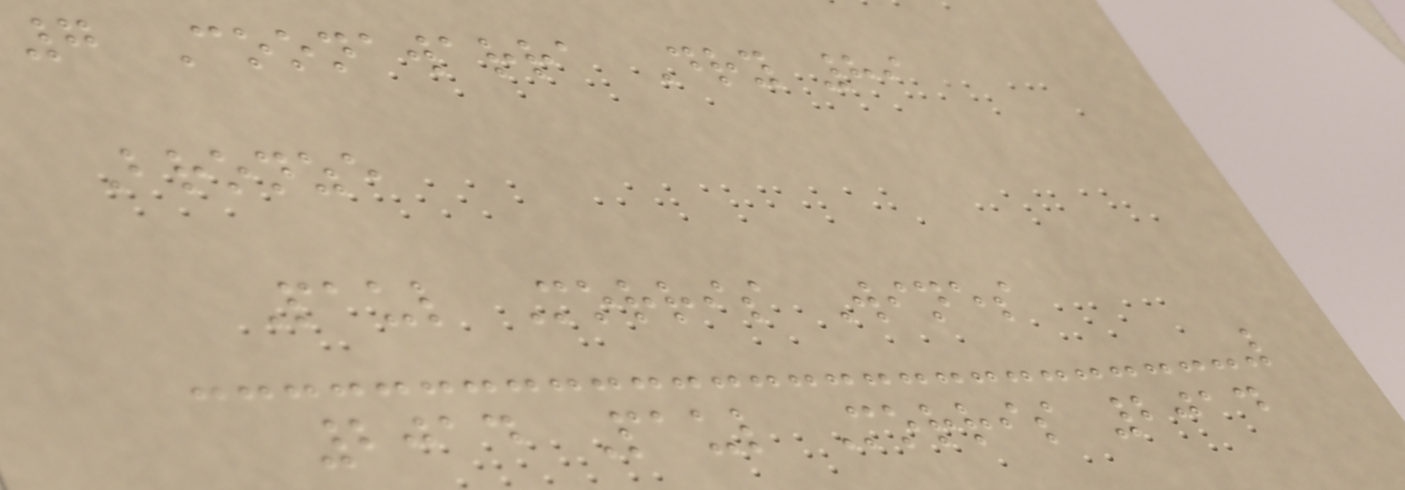7 Coonawarra Dry 89
Bronze
Paul Morris Wines
2014 Paul Morris 2014
